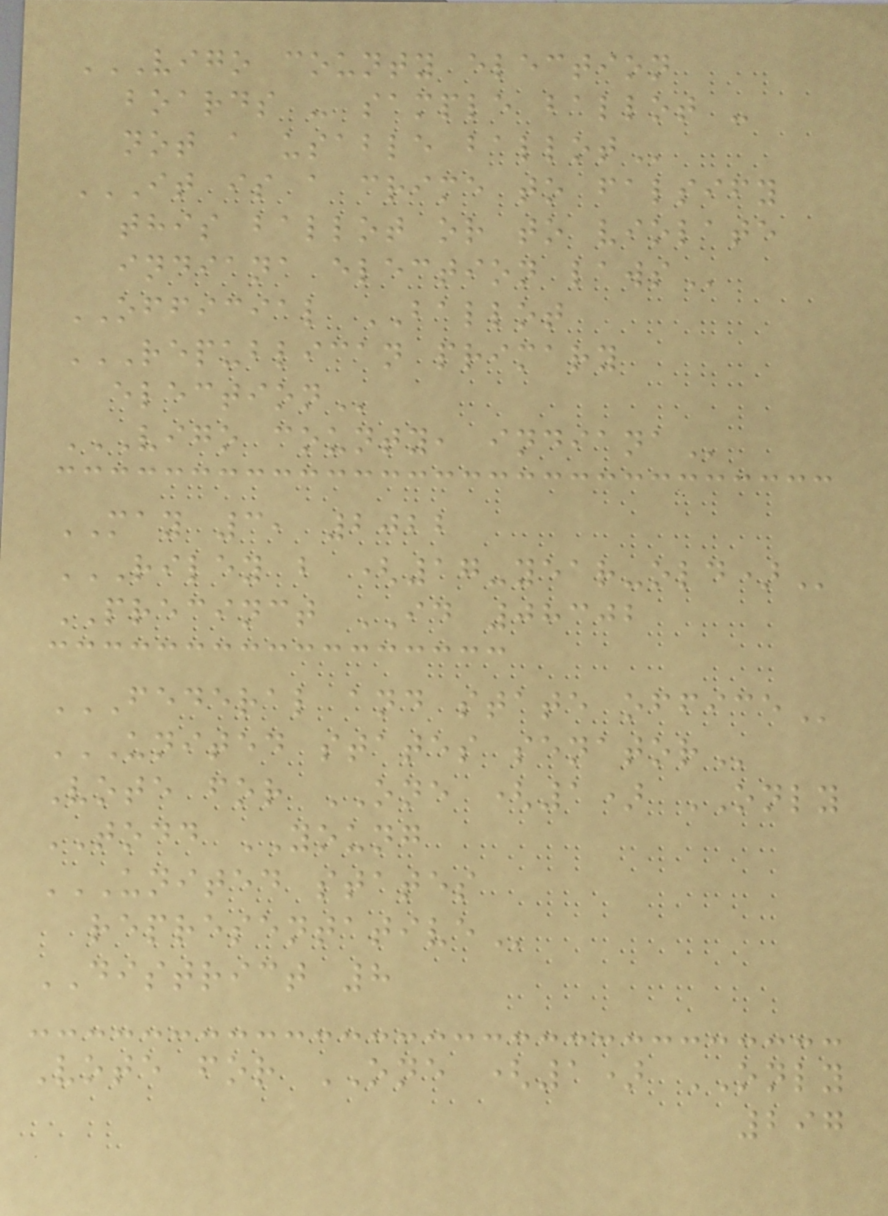VIGO COUNTY ELECTION
BOARDS - SAMPLE BALLOT -
NOT A USABLE BALLOT
IT IS A CRIME TO FALSIFY
THIS BALLOT OR TO VIOLATE
INDIANA ELECTION LAWS
OFFICIAL BALLOT
REPUBLICAN PRIMARY
ELECTION
VIGO COUNTY, INDIANA
MAY 3, 2022
RILEY B (17-YEAR-OLD)
PRECINCT ID 08302
FEDERAL AND STATE OFFICE
UNITED STATES SENATOR
Vote for ONE (1) ONLY
TODD YOUNG
UNITED STATES
REPRESENTATIVE
DISTRICT 8
Vote for ONE (1) ONLY
297
